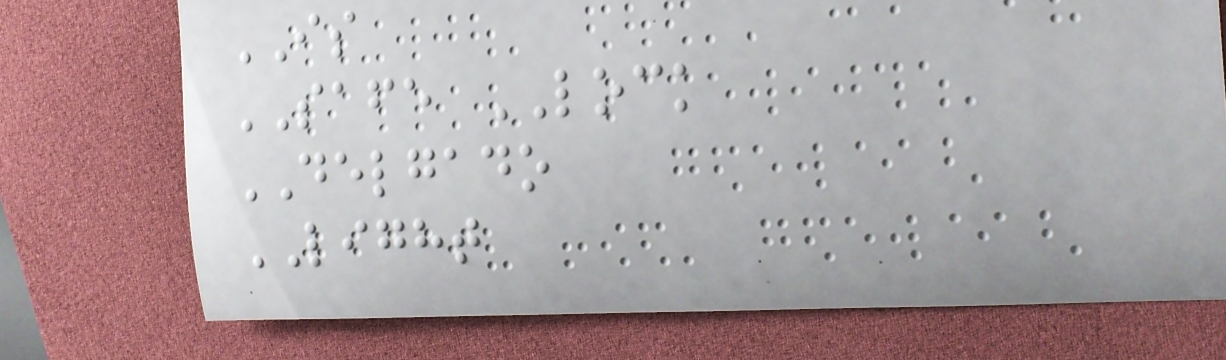IS
SAFE LOCK
DELGADO
LIGHT
